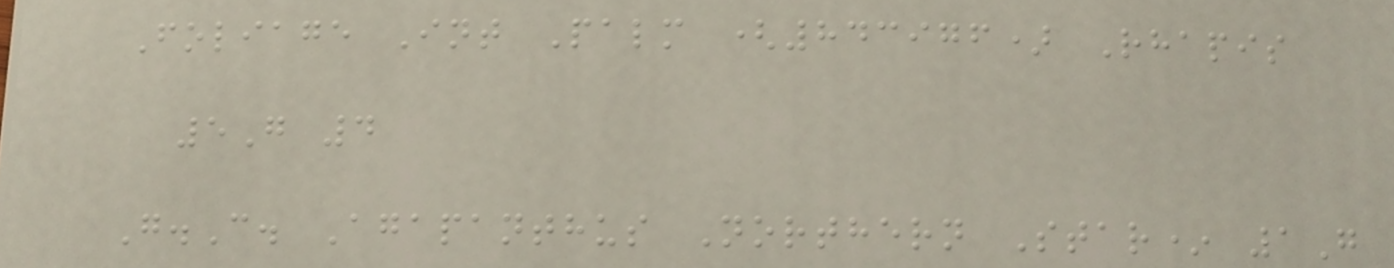Foliage Int Palm (843976) Rhapis
5G 4
G.C. Agapanthus Northern Star* 1G
